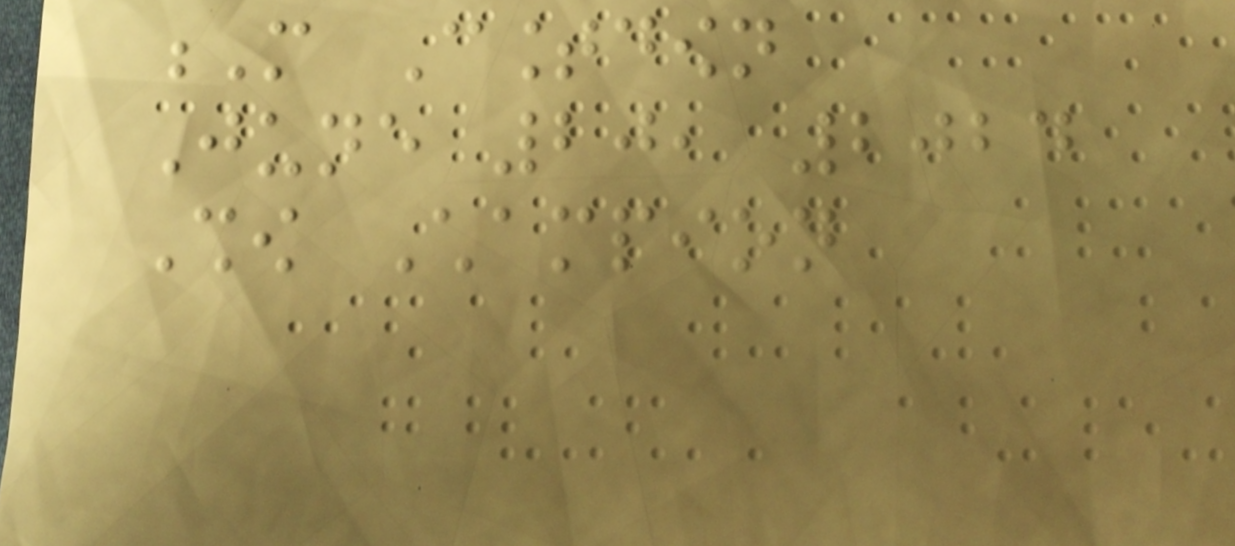M Countdown
June 20, 2024
Show Champion
